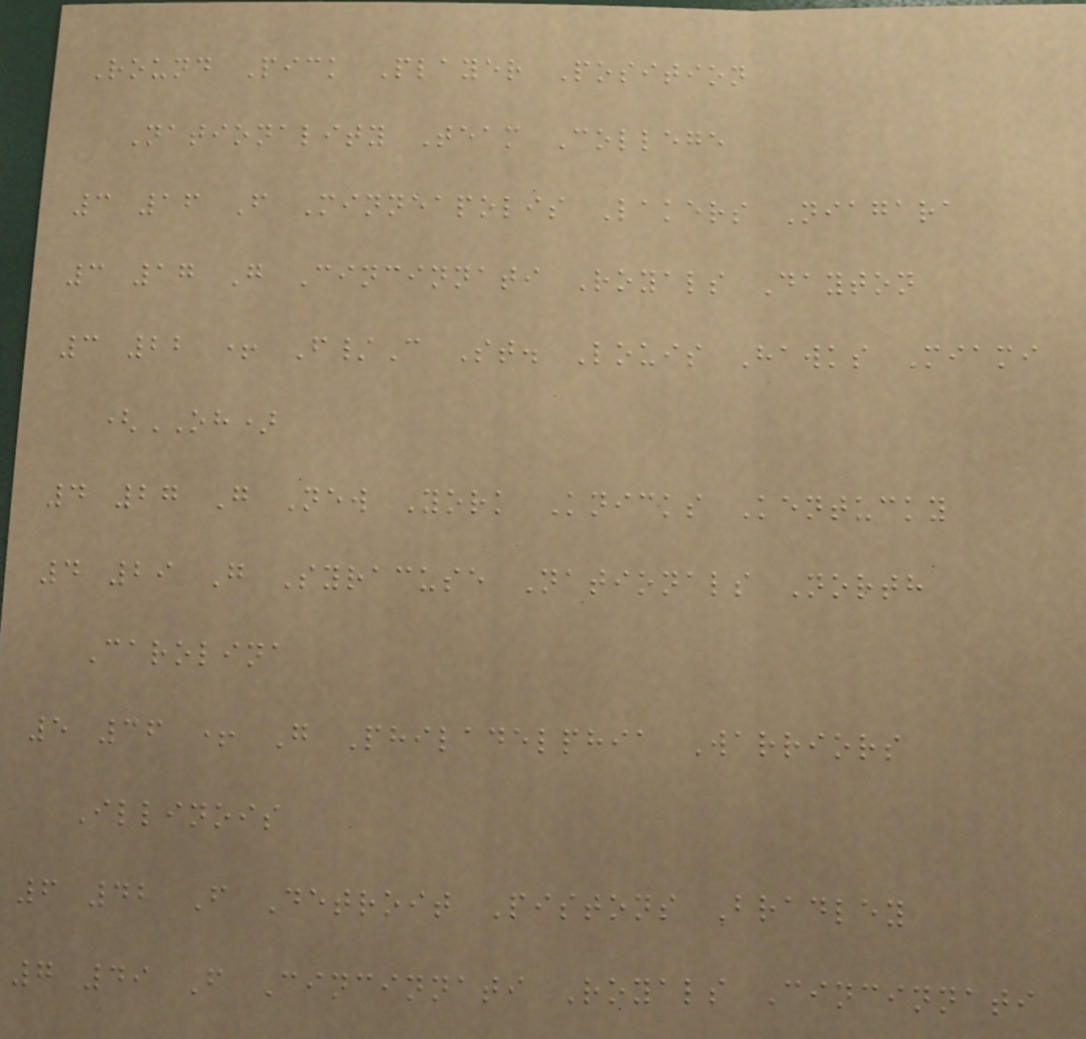Round Pick Player Position
Nationality Team College
3 16 F Minneapolis Lakers Niagara
3 17 G Cincinnati Royals Dayton
3 22 + F/C St. Louis Hawks Miami
(OH)
4 27 G New York Knicks Kentucky
4 29 G Syracuse Nationals North
Carolina
5 36 + G Philadelphia Warriors
Illinois
6 42 F Detroit Pistons Bradley
7 49 F Cincinnati Royals Cincinnati
